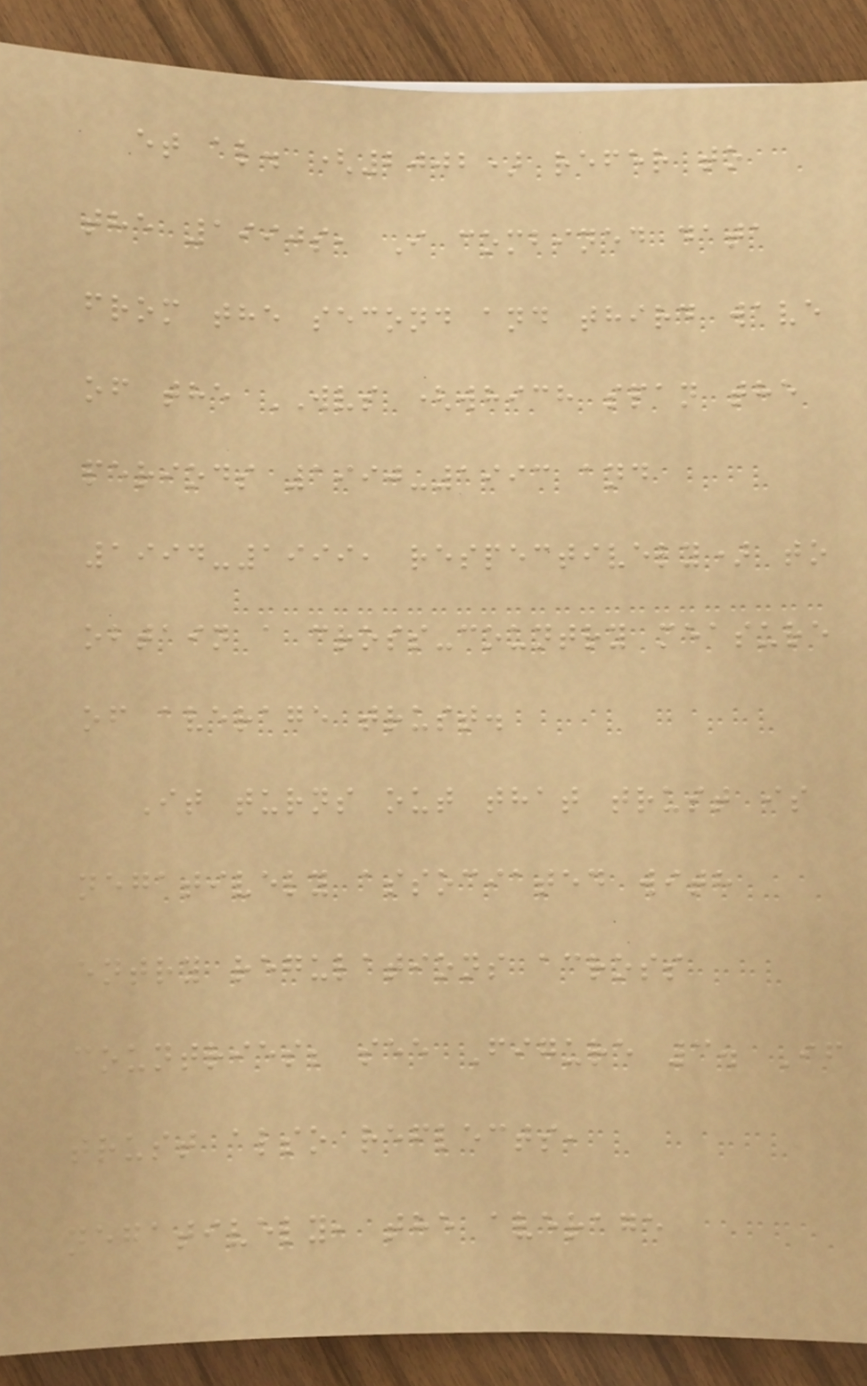et al. (2002) refer to
the 1990s, I combined data
from the second and third wave
of the WVS (which span the
periods 1990-1993 and
1994-1999, respectively) to
obtain a cross-country measure
of average trust.
It turns out that trust is
negatively associated with
entry regulations across
countries; see Figure 3. If
trust also reflects,
negatively, the average
